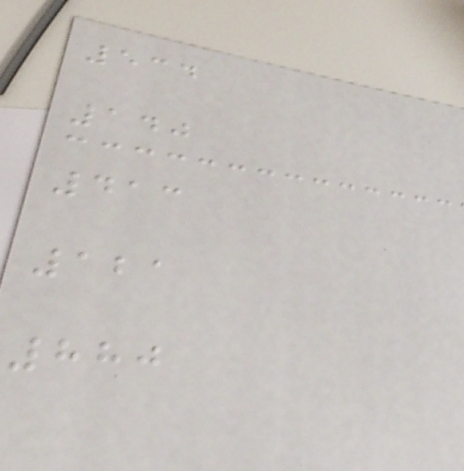534
140
413
121
880
